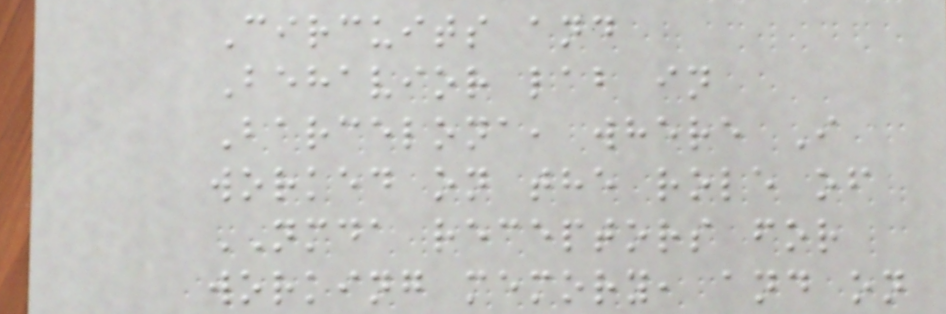Circuits and
Behavior lab in
Barcelona, where I
worked on the role of
NMDA receptors for
working memory, and on
